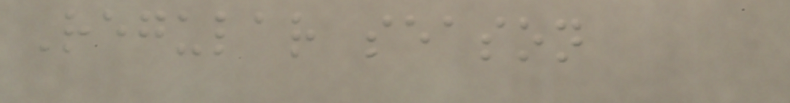Regular season
